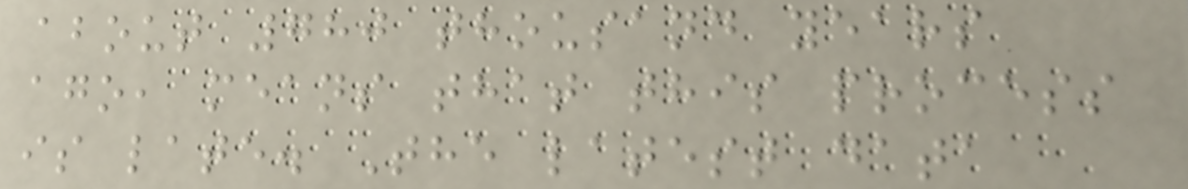about 780 thousand years
ago, means that this process
is late. The latest data
